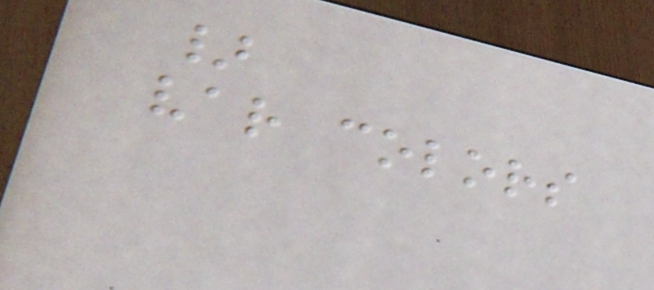}
var colors
